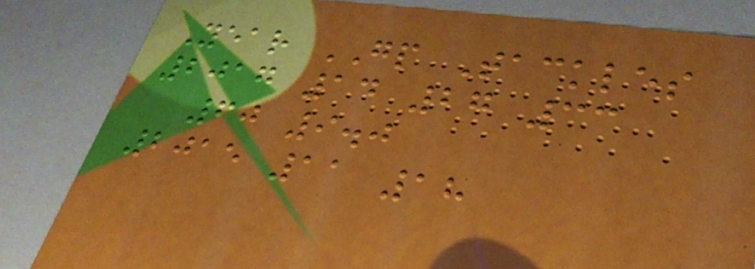Year GP Tackles
2017 14 27 33
60 9.0
2015 11 18
